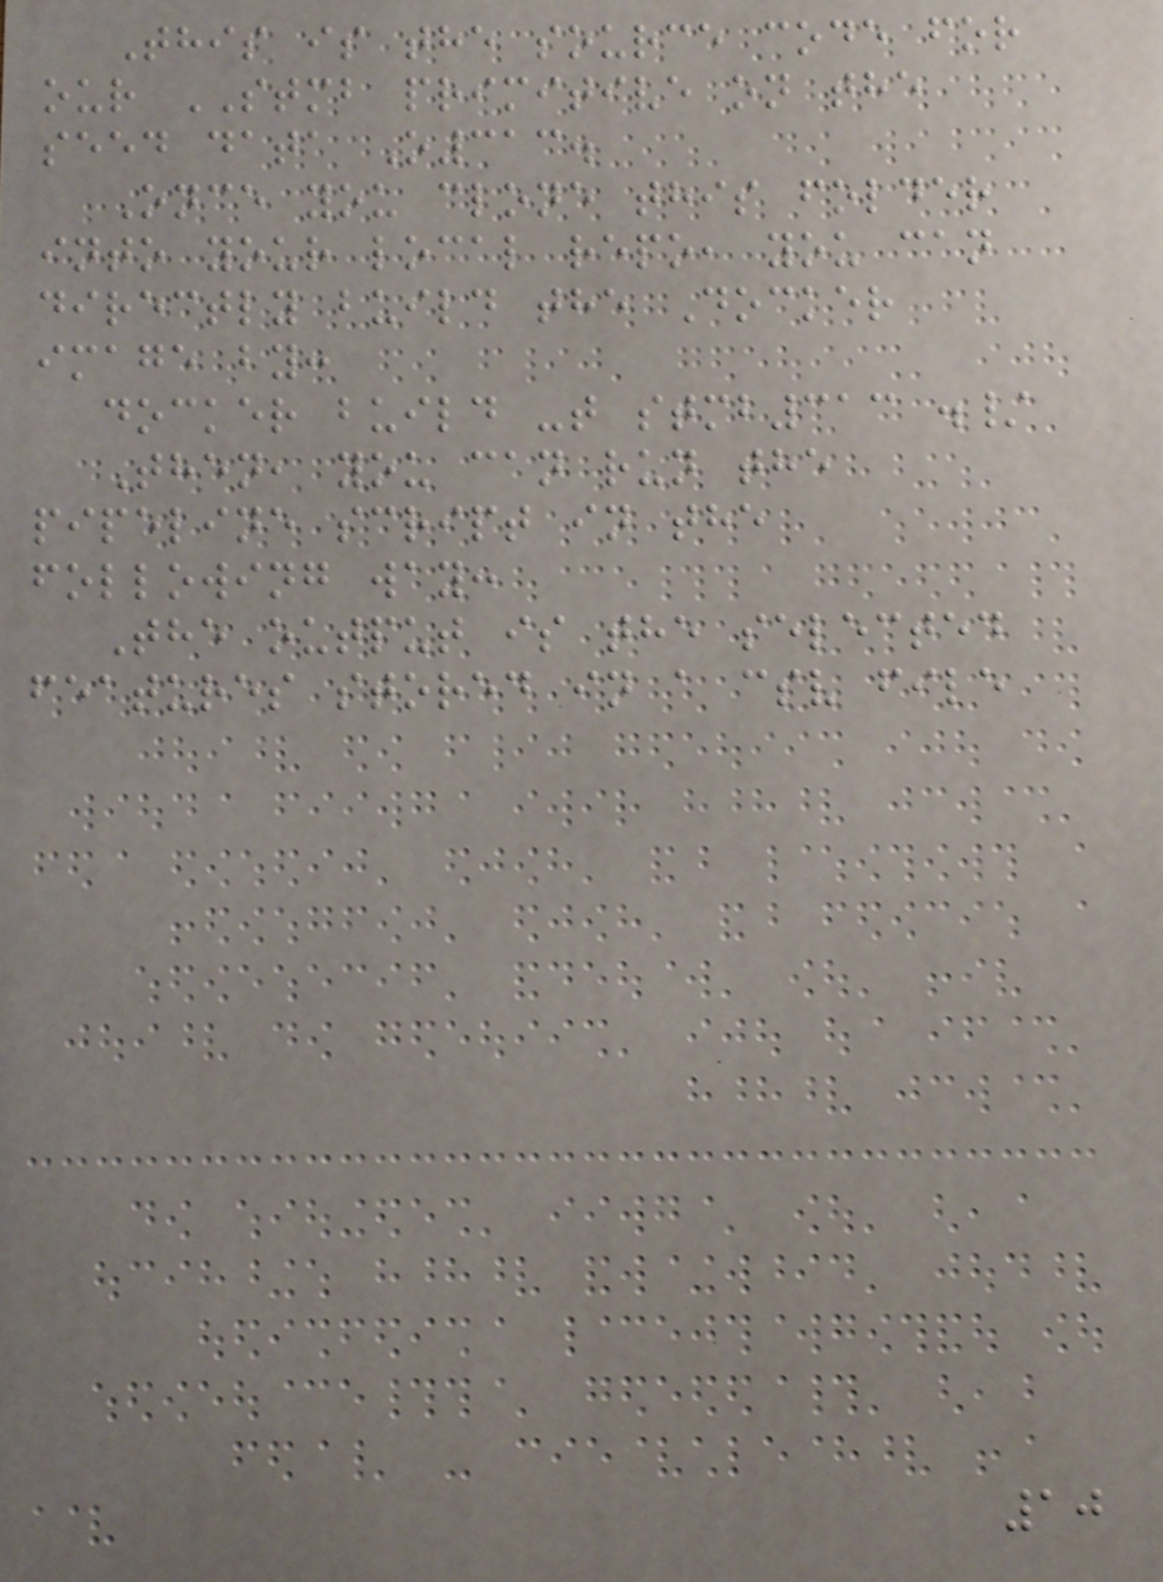This is the source code for
our STMB primitive on the
seed data O313.
Once you clone this folder
into your local repo, you can
directly build the Docker
image by:
docker build -t stmb313 ./
Then, you can run the
pipeline script in the
following way:
The output is the selected
features stored in a csv file
10
